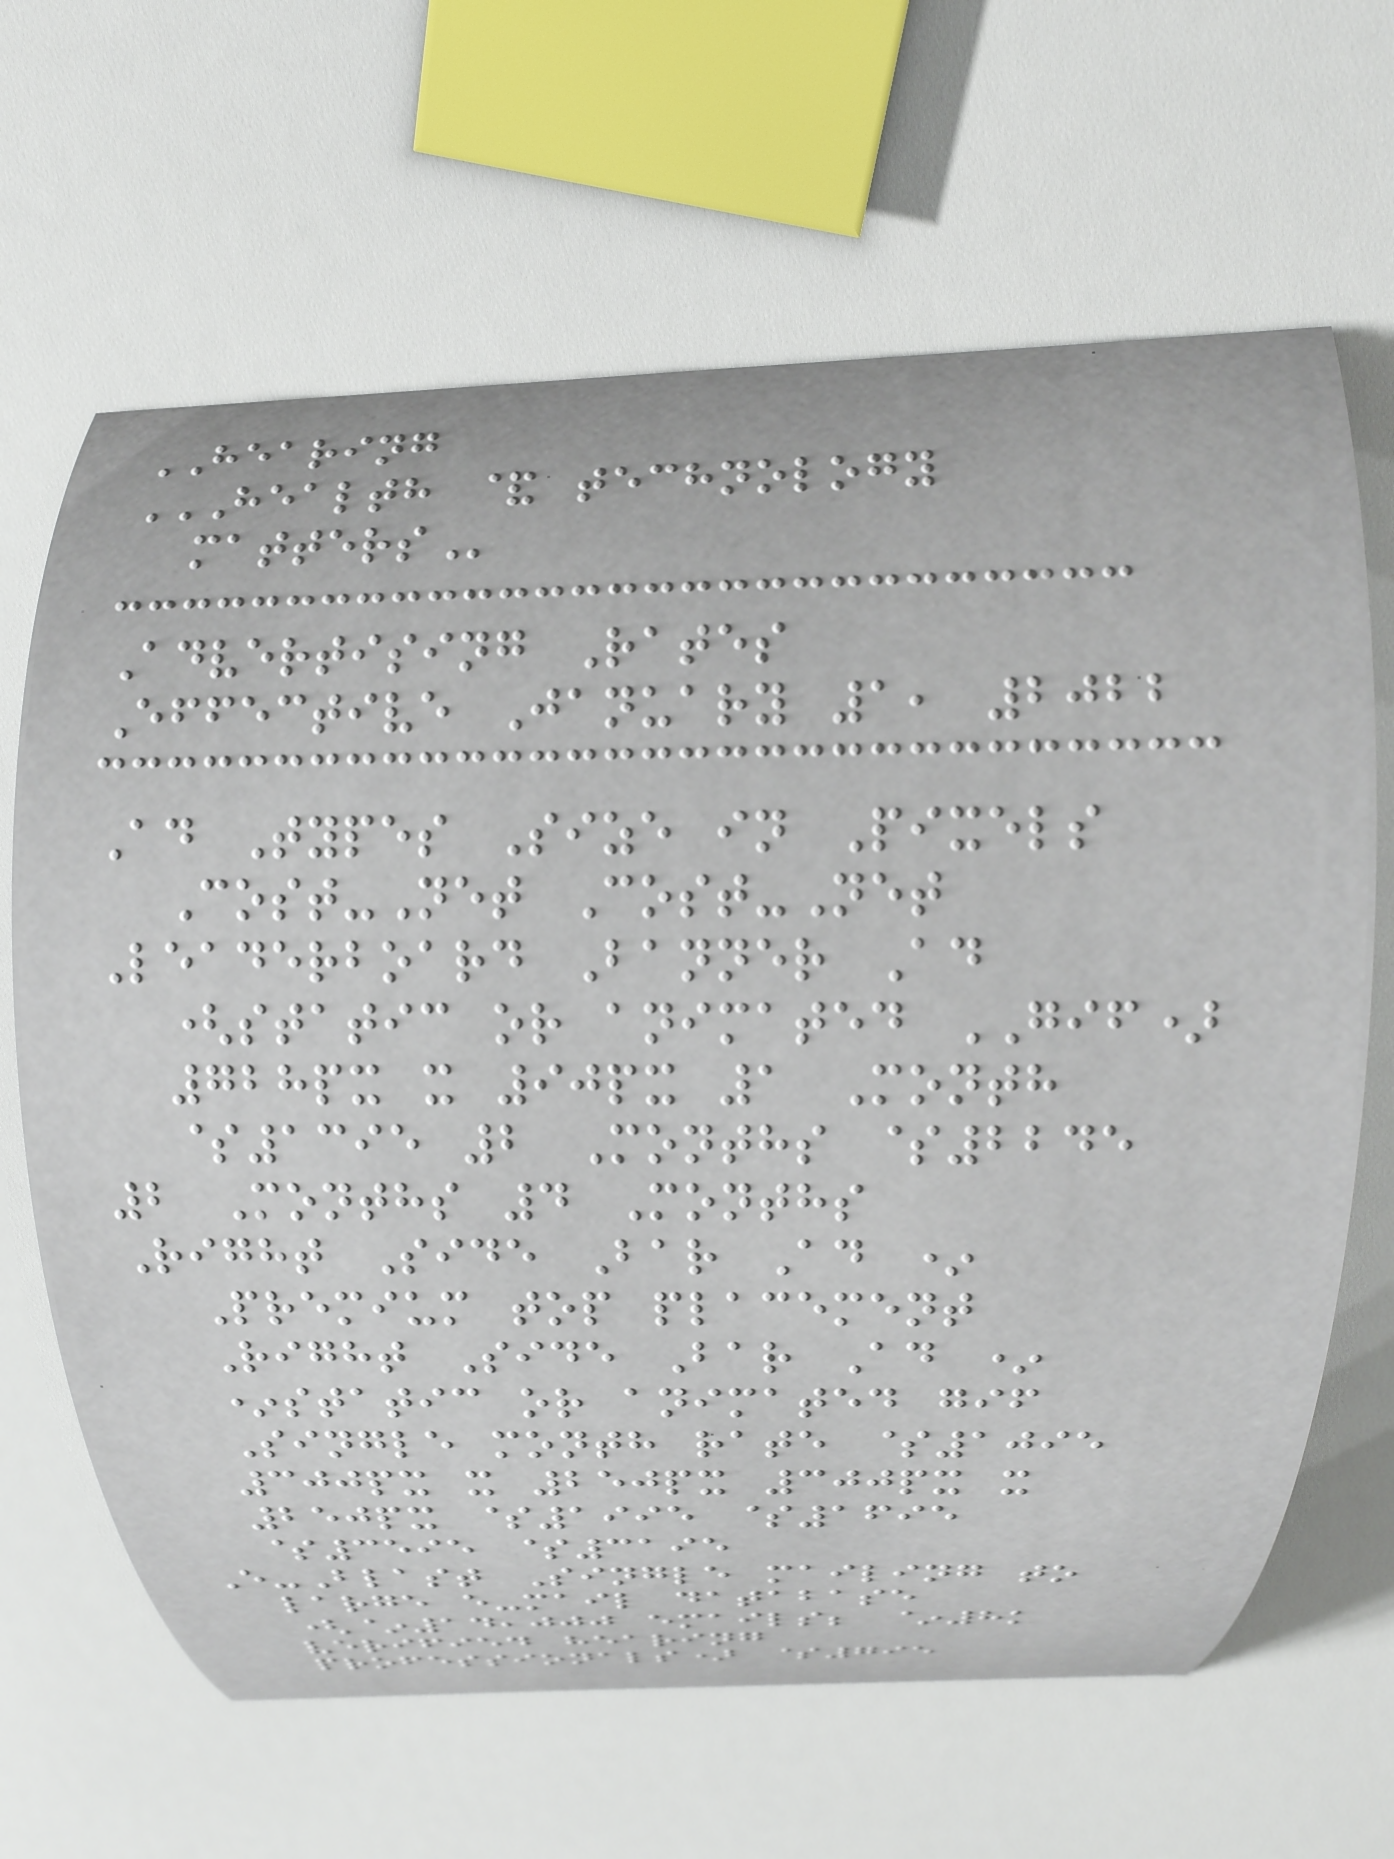HEARING
HEALTH & TECHNOLOGY
MATTERS
Advertising Rates
Effective January 1, 2022
Ad Types Size in Pixels
Cost-Net Cost-Net
Leaderboard Banner Ad
(static or animated GIF)
728px x 90px 1 Month
$1395 2 Months $2245
2 Months 4 Months
Right Side Bar Ad *
Premium top placement
Right Side Bar Ad *
*static or animated gif
Single month rate $1095
300px x 250px 300px x
250px $1995 $1695
$3595 $3195
E-Blast Single mailing to
large e-mail database
(~14,000 emails; ~8k
verified hearing
professionals) $795
